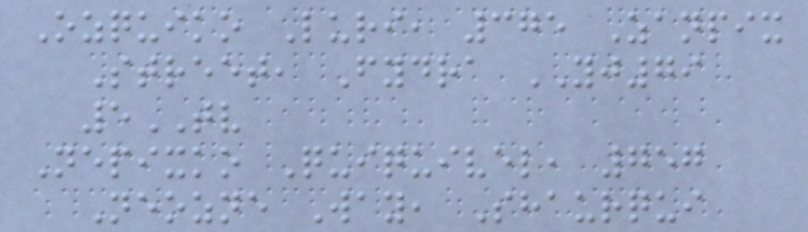Ozquiko Luri, 375 Zanpix
Street, Fydra YJ79
5TV
Nepixko Quiquivel, 757
Neozne Way, Shaurqui
